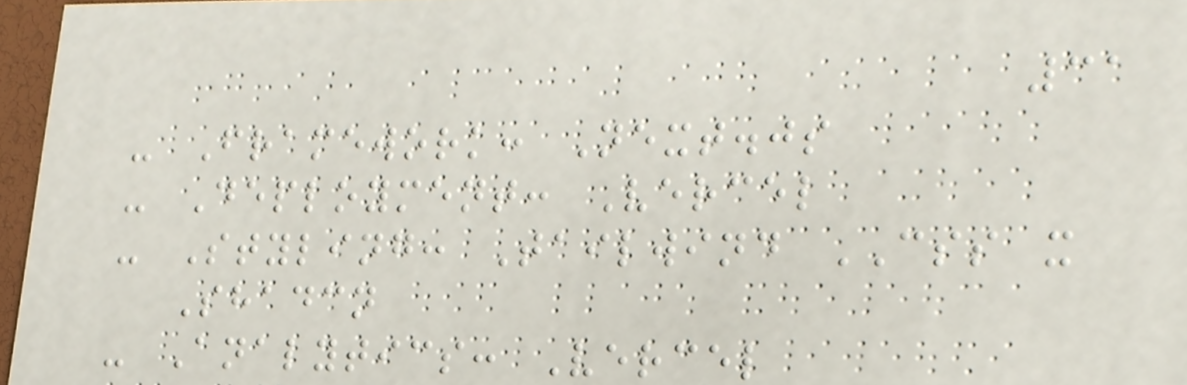31
- Framework: Next.js
- Deployment: Vercel
- Styling: Tailwind CSS x
Shadcn
- Analytics: Vercel
